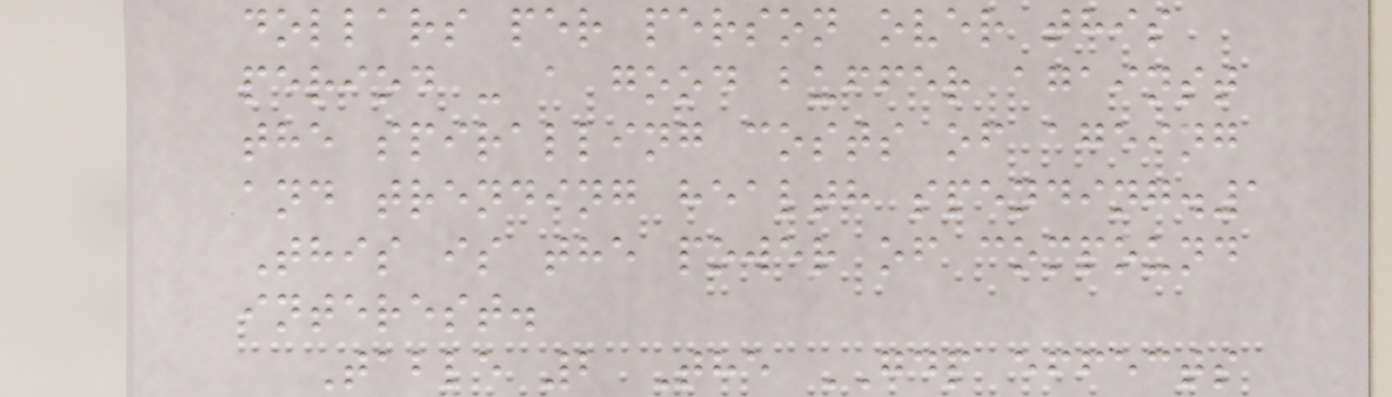dollars per person over this
period - a good buffer against
the spiralling costs of ageing
and trending health spending.1
This is the power of compound
interest.
Table 2 The GDP effects
